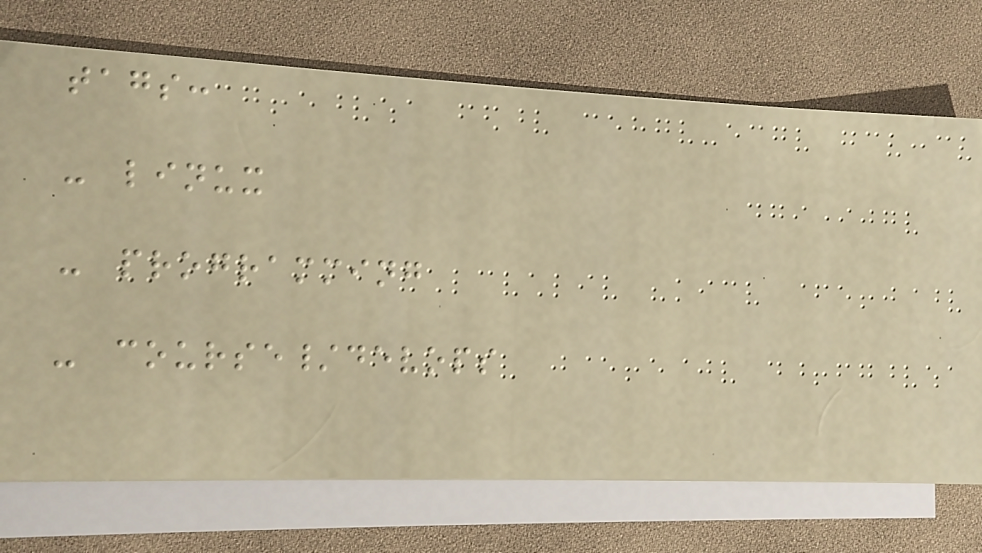tags:
- linux
- programming
- course/devops
